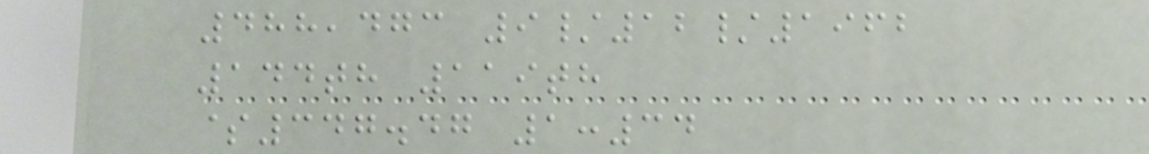488,473 9/12/1962
144th 119th
$347.47 1:34
